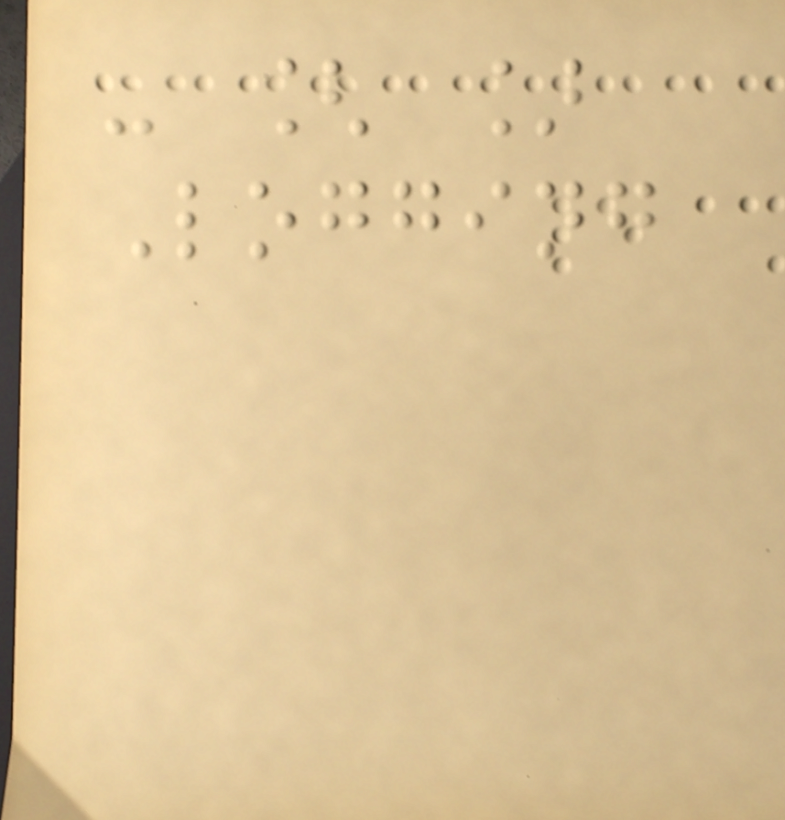- [ ]
Logging
